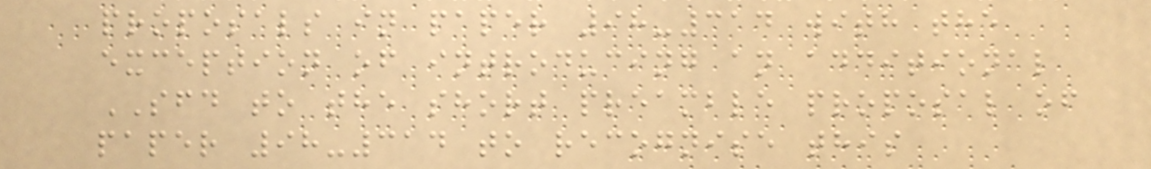proposals in paper 98-314 with the
exception of introducing an additional
SFD to the short preamble proposal of
paper 98-314 to recognise this
